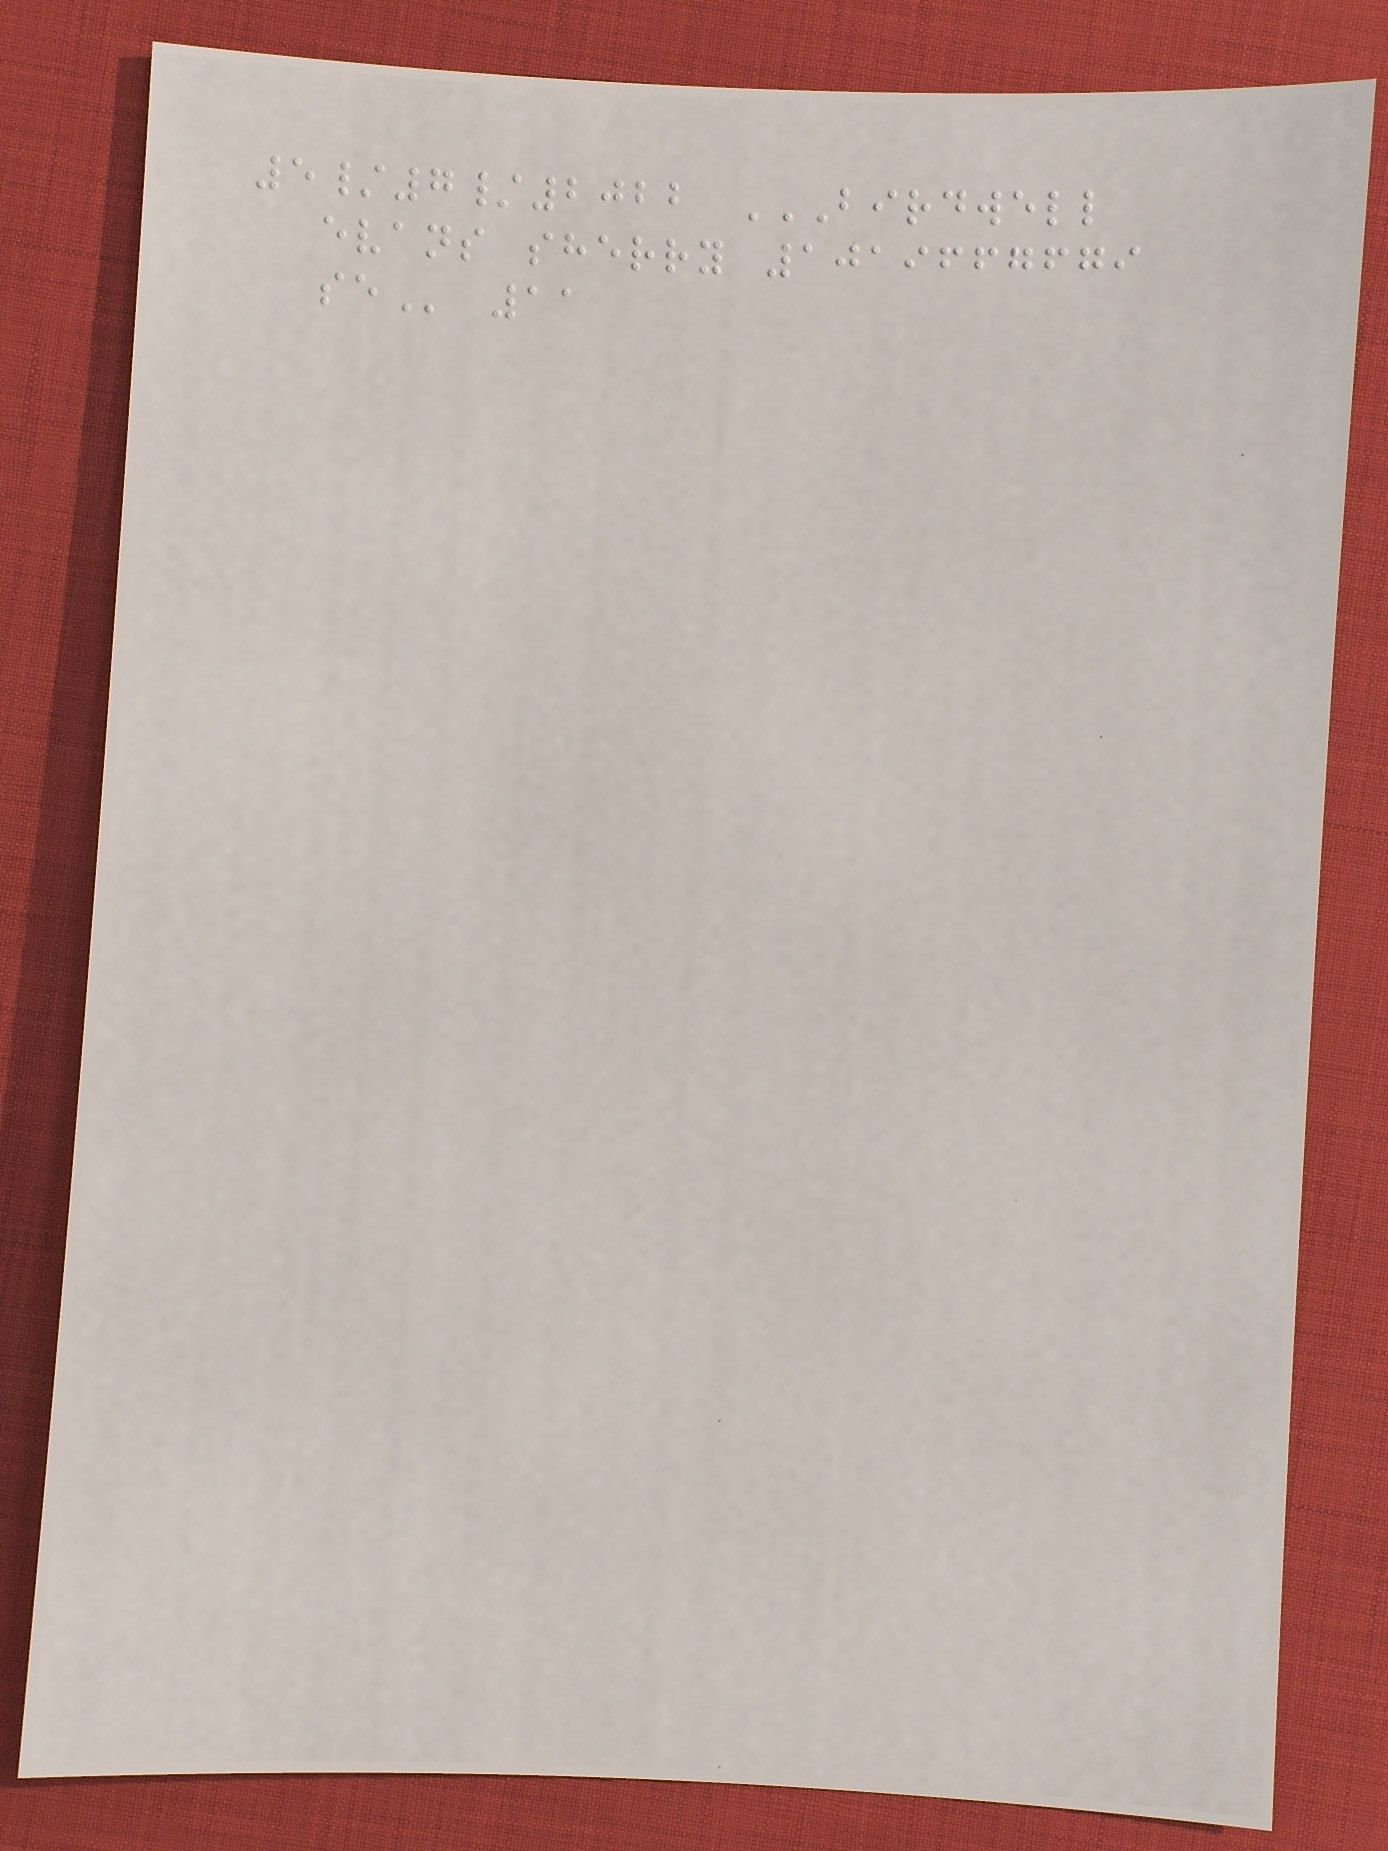5/7/2022 BIRDWELL
EVANS SHERRY 1019667679
SE 11
